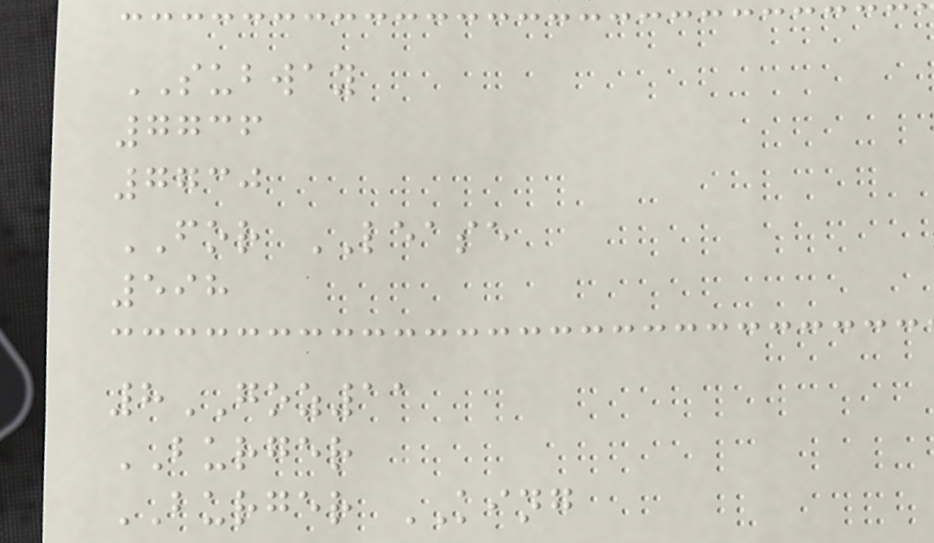SUBWAY
7736
7730
FOR LEASE
598
8GOZ11
BURGER
BURGER KING
